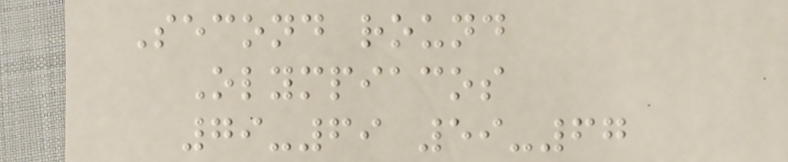Second round
Olympiacos
79-69 59-67
